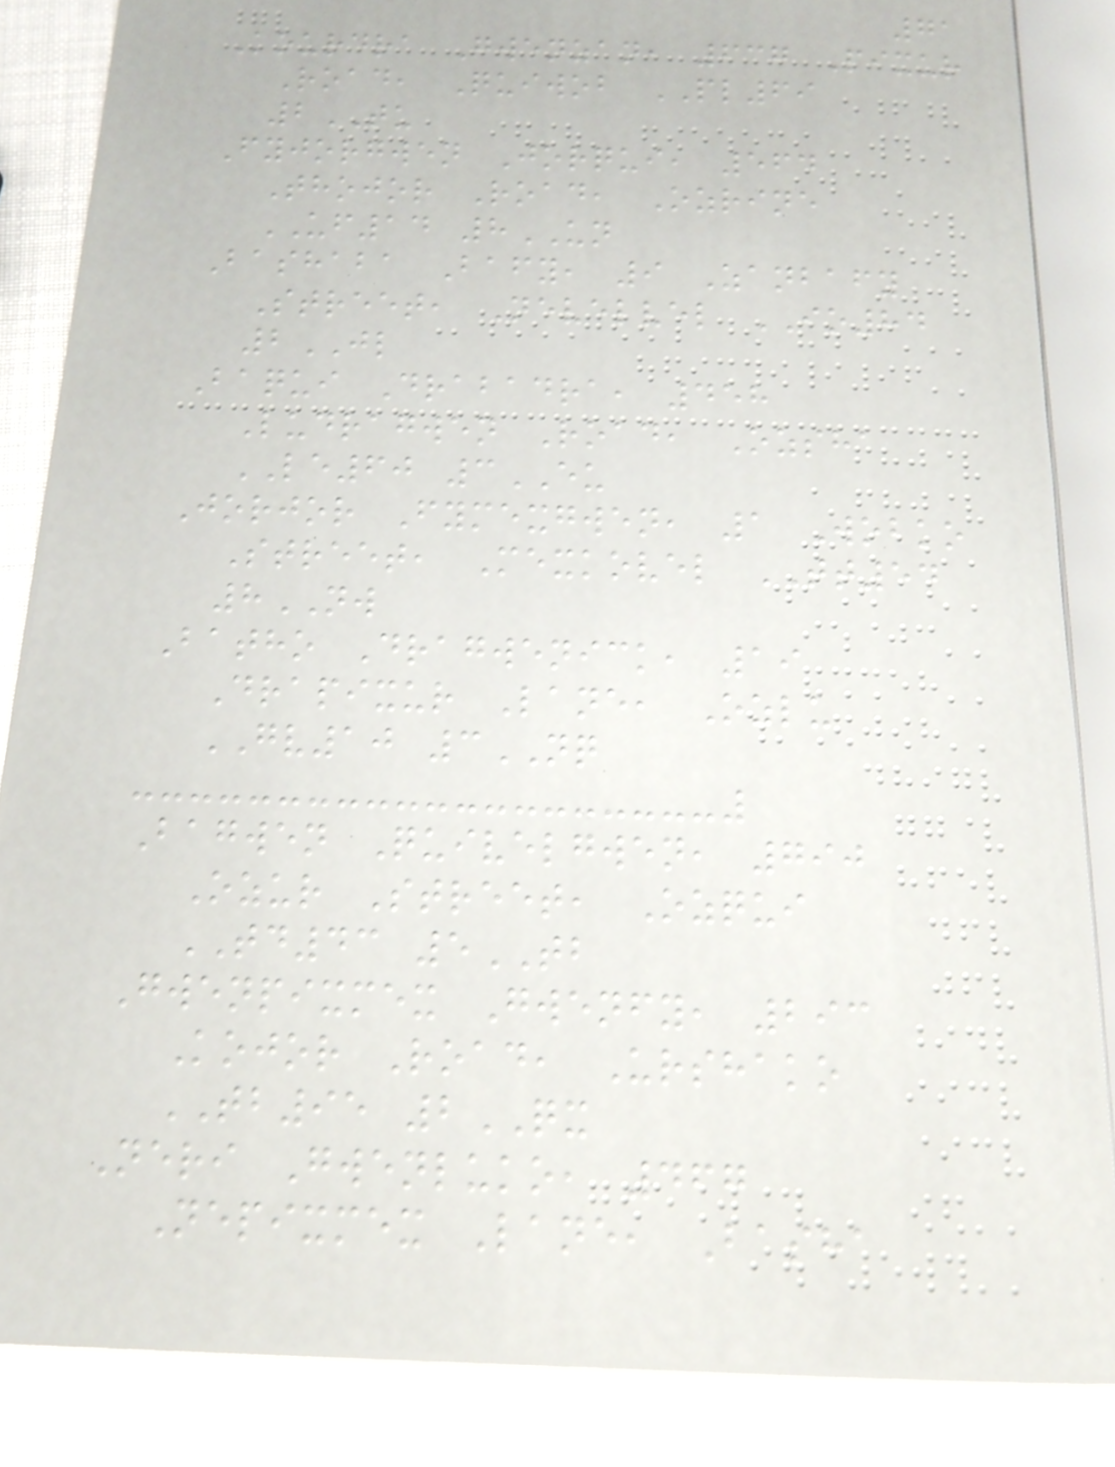71
Kourdra Gwenzan, 637 Pixur
Road, Quiwob PL69
2TU
Fyjorgwen Jorqui, 564
Thojor Road, Ozrine
UF14 8UN
Bashaba Bafy, 9 Zanbafy
Street, Nevelvel IO84
2JL
Baqui Drabadra, 458
Ludragwen Road, Ozsha
LE60 3EU
Jorjor Fymexgwen, 1 Wobko
Street, Mexkovel TT54
8NW
Batho Dragwenick, 19
Drapixur Lane, Ozlu
GV10 3NQ
Bagwen Quivelgwen, 790
Ozur Street, Ozqui
TD43 5TB
Gwenpixmex Gwenfy, 293
Kojor Road, Urshako
TB95 2QX
Neri Gwenluko, 467
Nepixmex Lane, Basha
